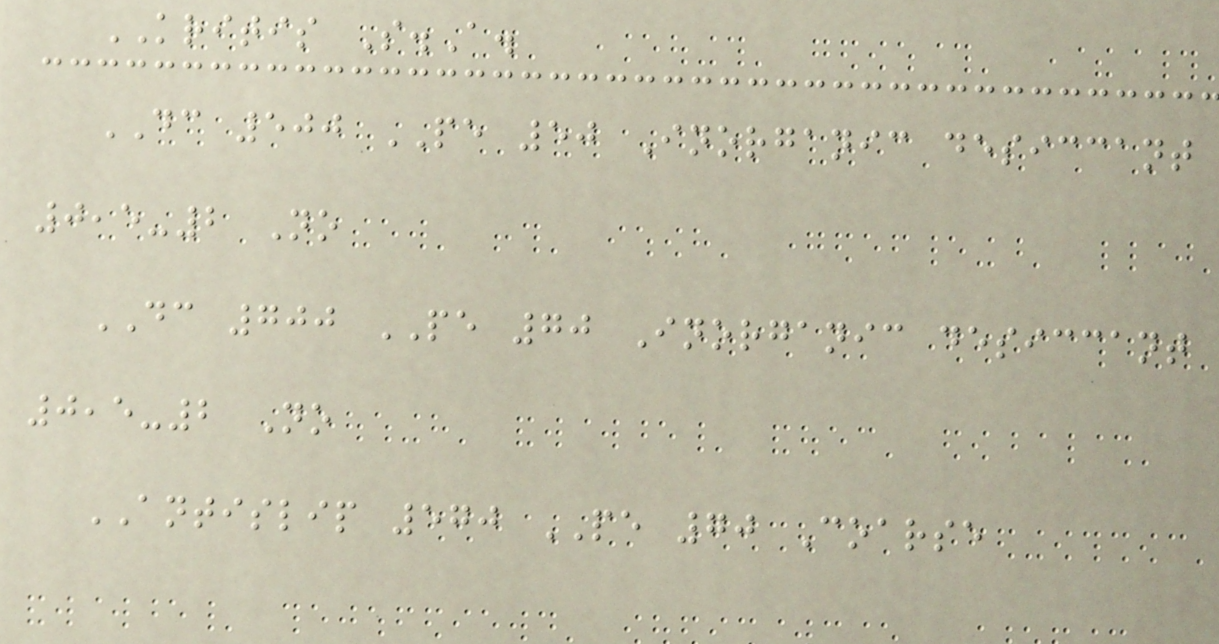KRITIS S.A.
DC 500 PE 50 Inorganic desiccant
0,5-2 No
DC 700 PE 70 Inorganic desiccant
0,5-2 No
ANTISLIP 570 PE 70 Coarse
